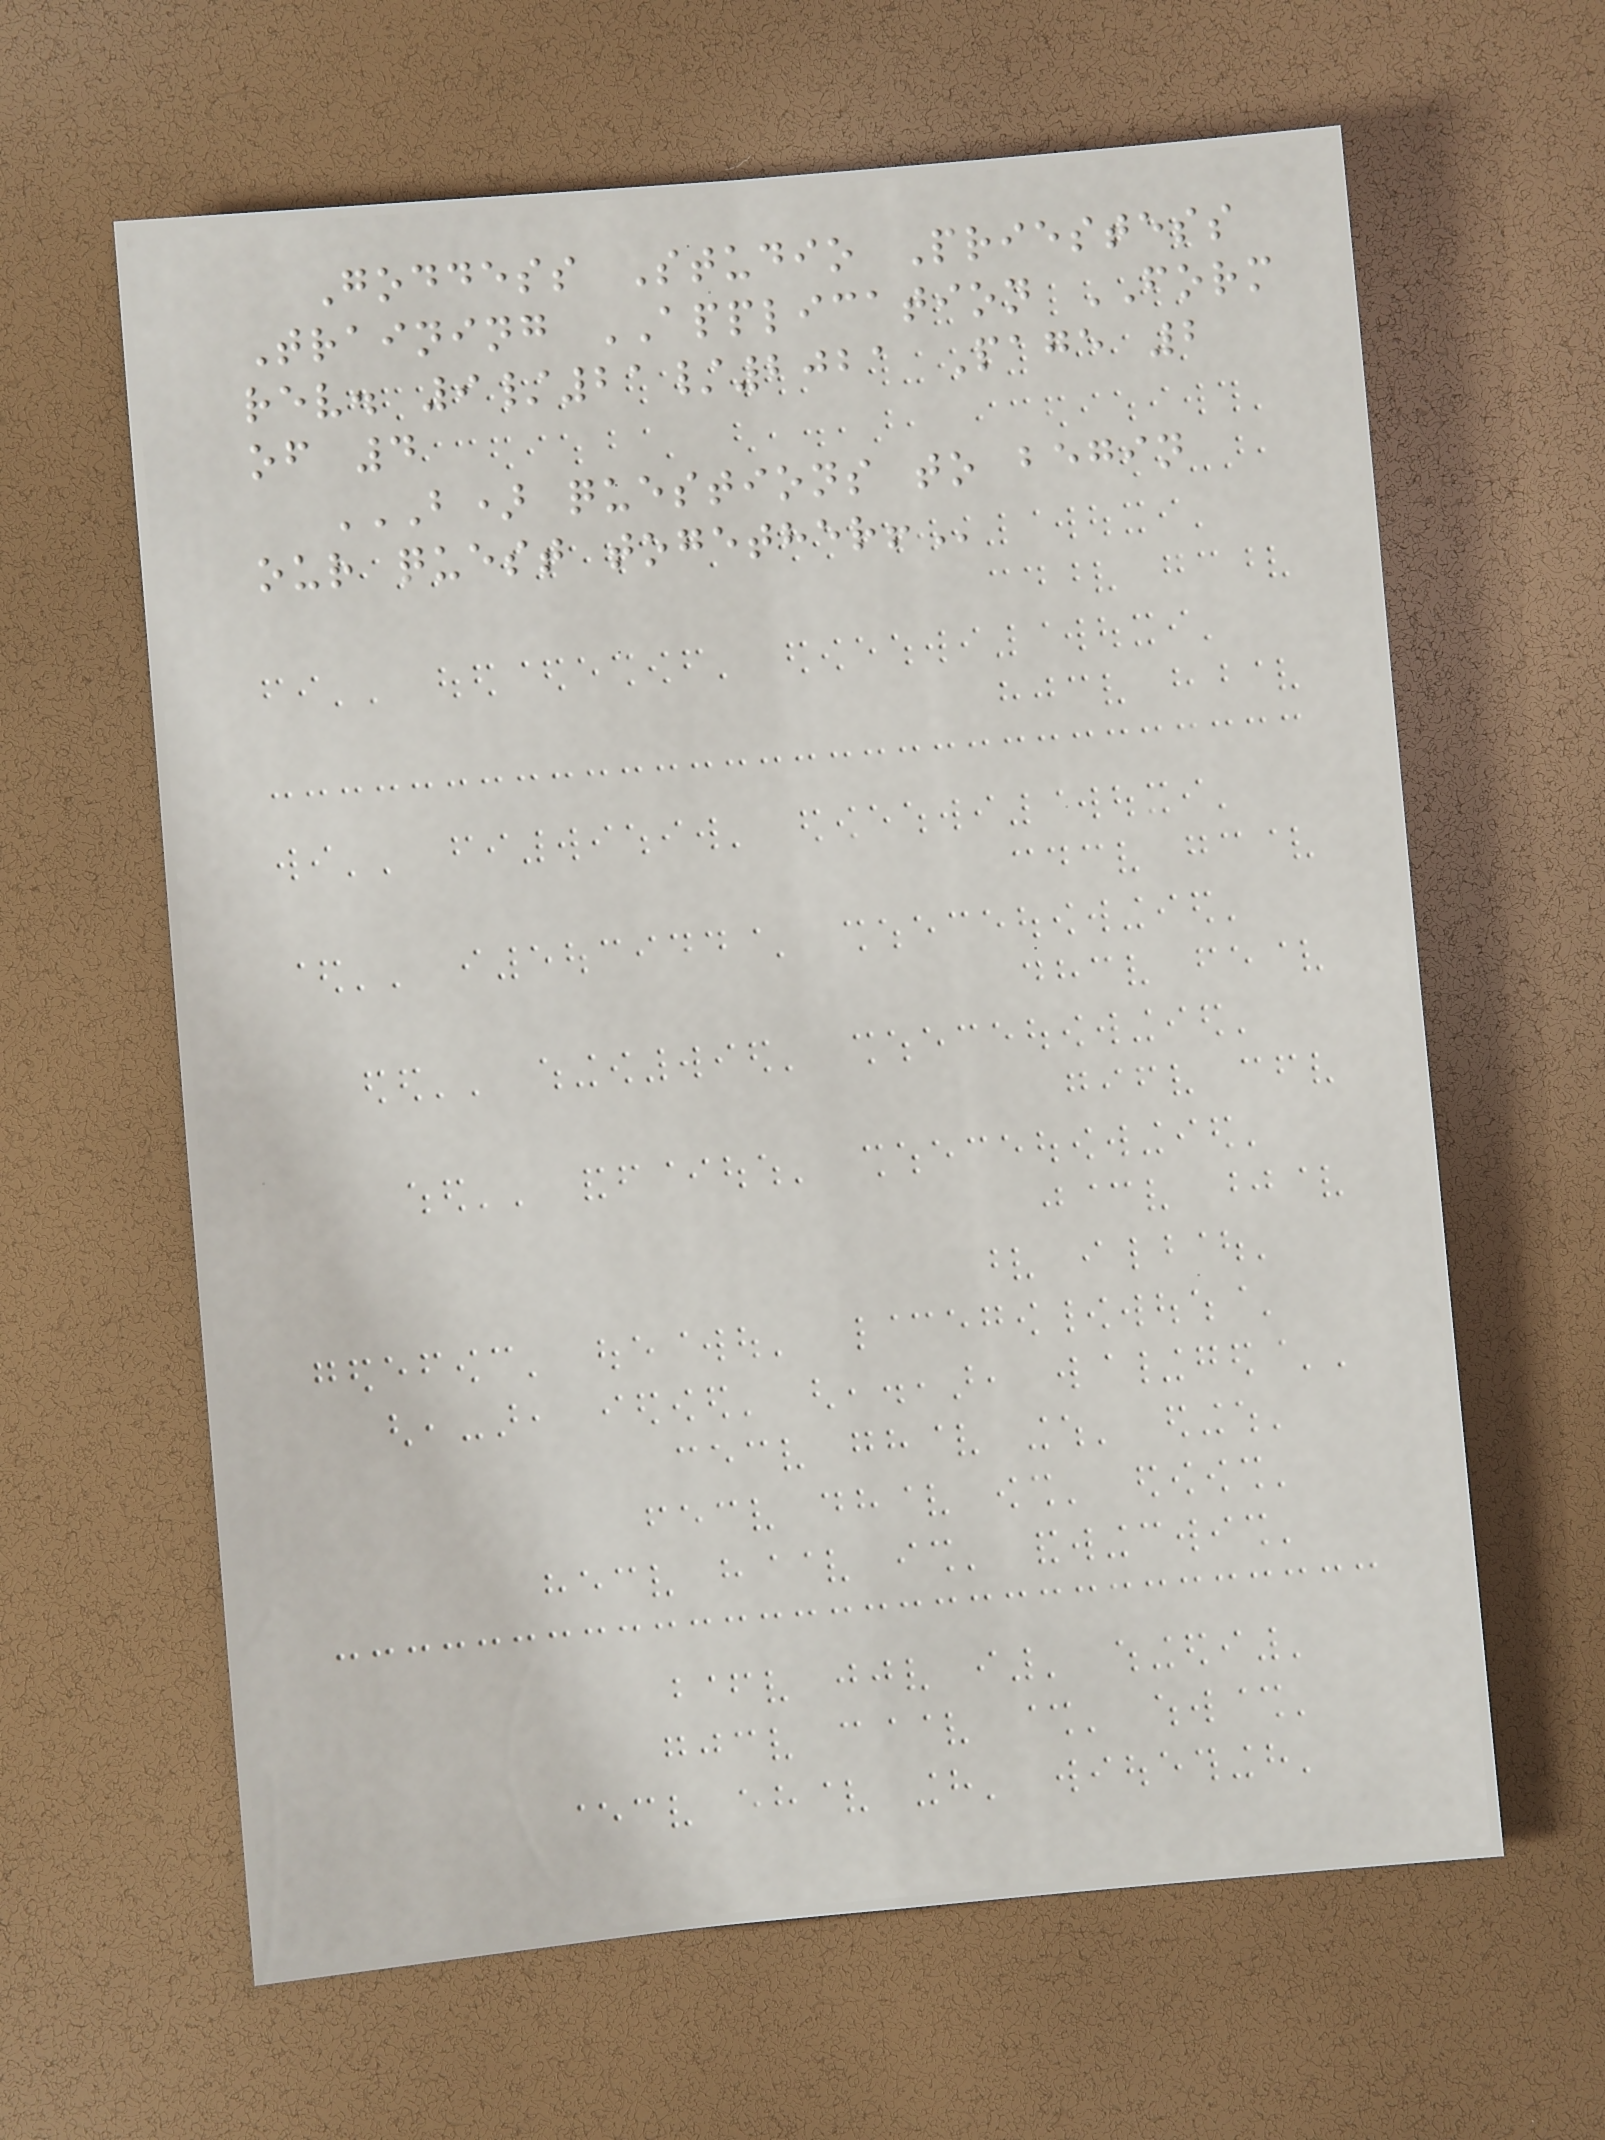Goddess Studio Priestess
Training APPLICATION FORM
rev. 9/21/2021 Page 2
of 4
B) QUESTIONS TO BEGIN
OUR QUEST TOGETHER!
